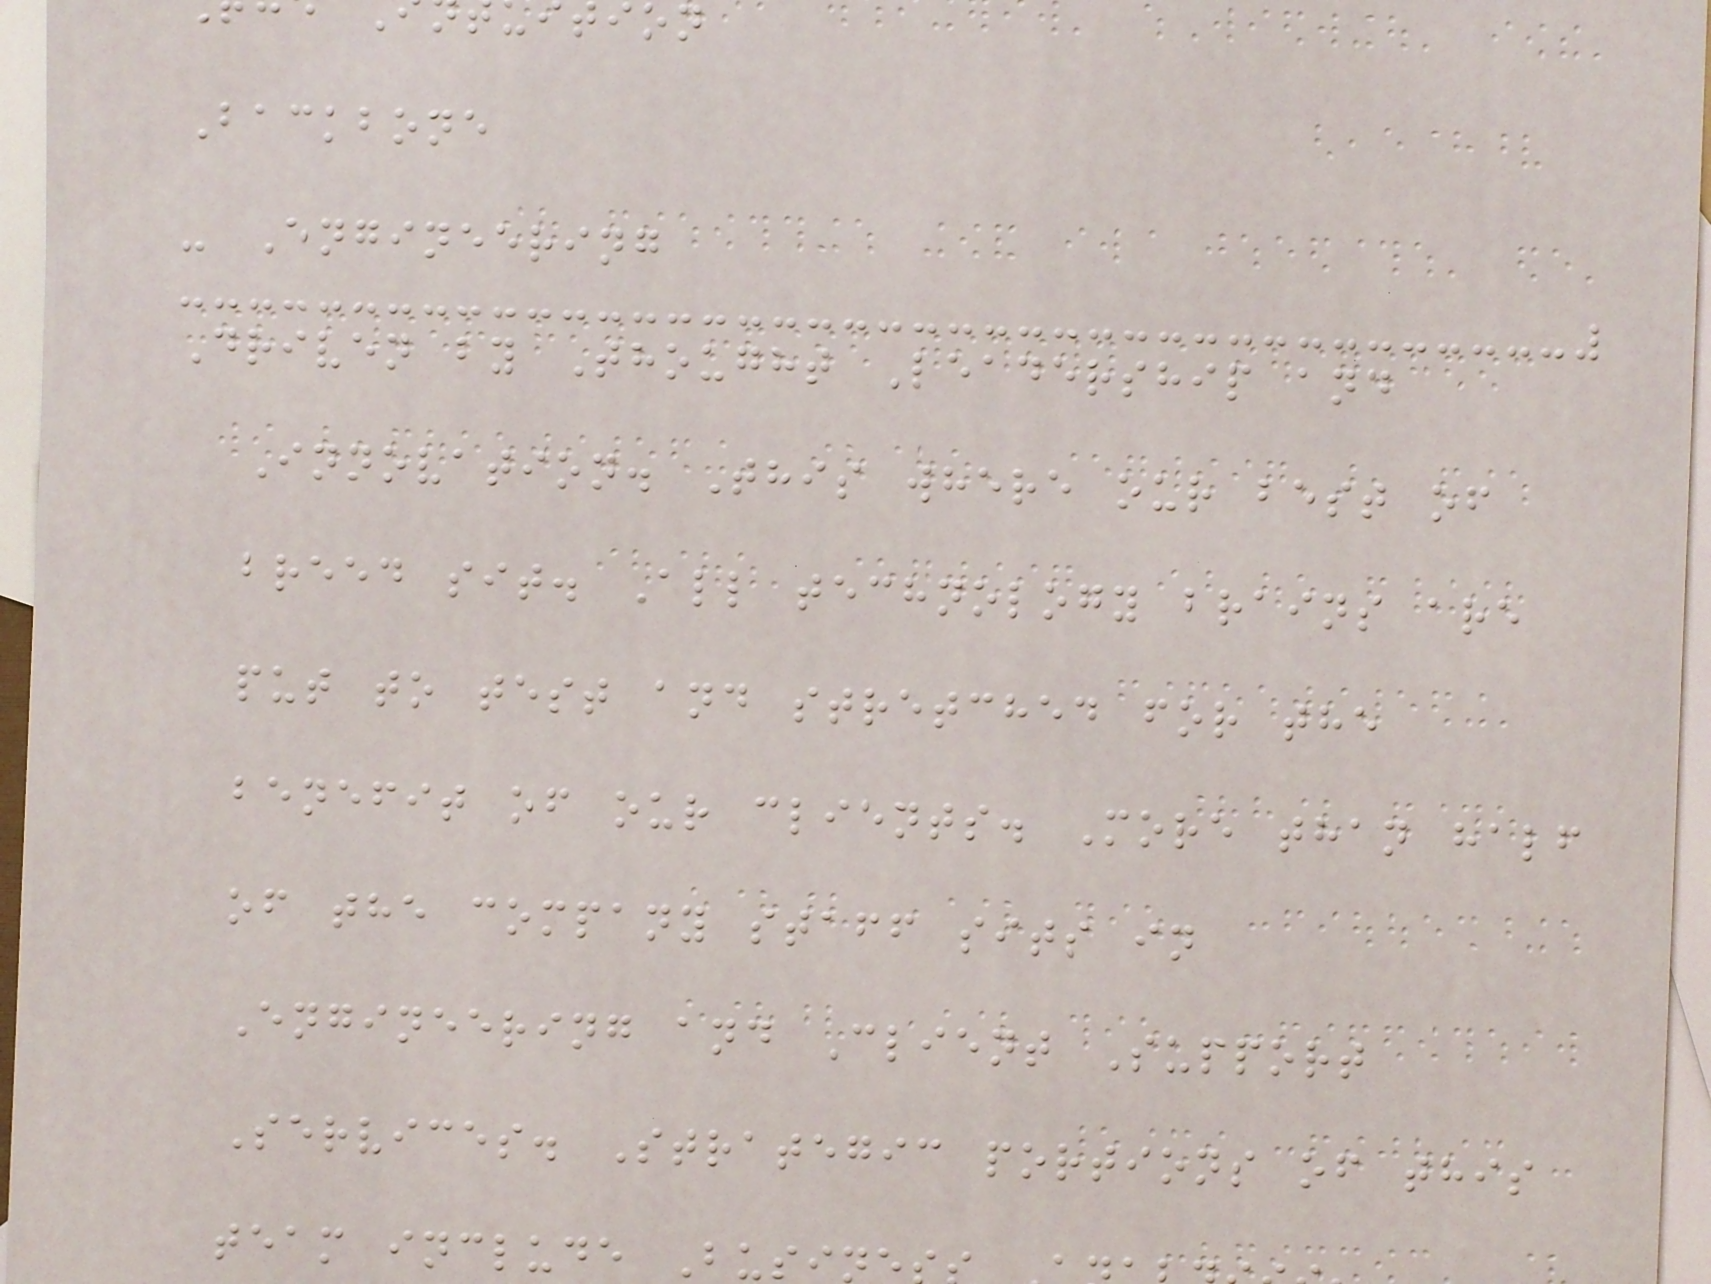Backbone
- Engineering
Driven by Thought Leadership and
Innovation. This where our best of
breed sit. All technology brains are
put to test and stretched for the
benefit of our clients. More than half
of the company staff sits in
Engineering and Client Support
Services. Strategic portions of this
team include Busin
